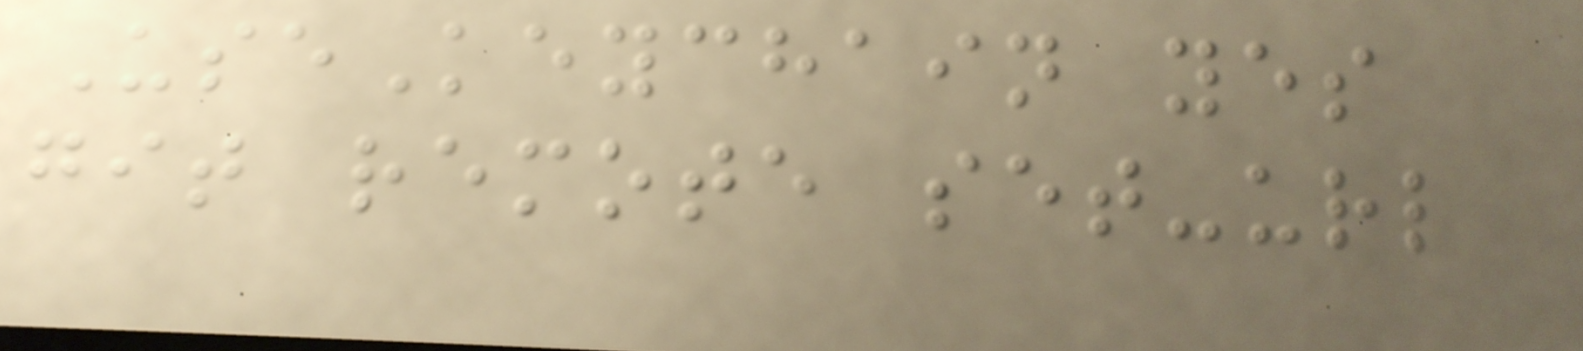UseKeychain yes
git remote set-url
